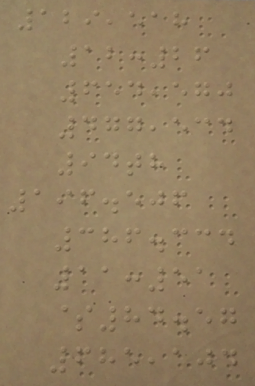129,518
12:26
654,570
477,534
94th
196.506
386.334
11:51
$84.57
685,104
